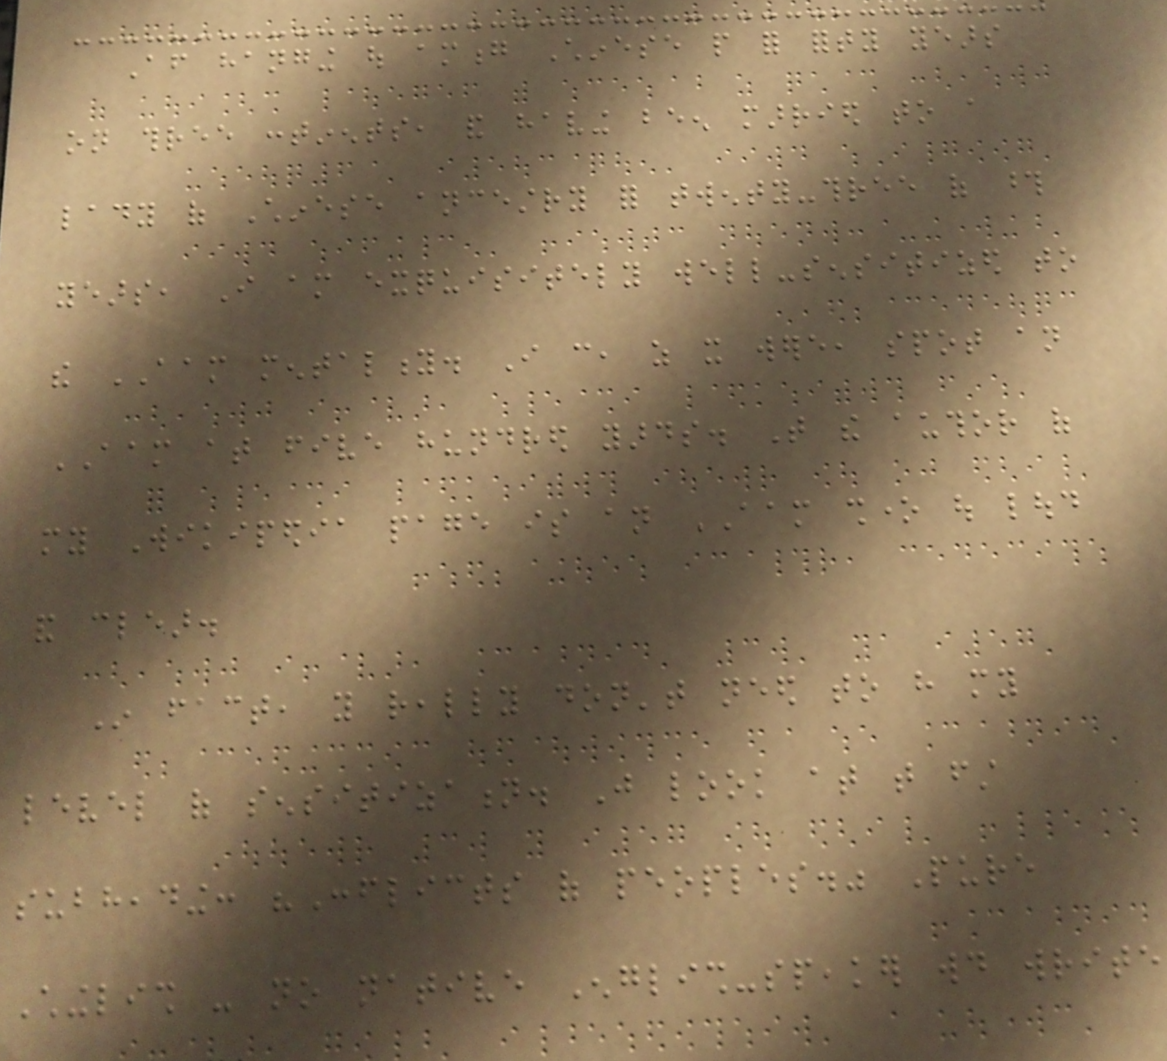After hanging out among Chinese people for forty years
on three continents, and having been married to a
lady of Chinese ancestry for twenty-three of those
years, I am exquisitely well-sensitized to
the AAM mentality. I can, as it were, spot an
AAM at five hundred yards. That the author of
my Wikipedia page is an AAM shone out loud
and clear.
In fact, you really don't need to have my
level of sensitization. Just look at that first
subheading: "Conflicts of peoples." Pure
Chinglish - no native English-speaker would write
